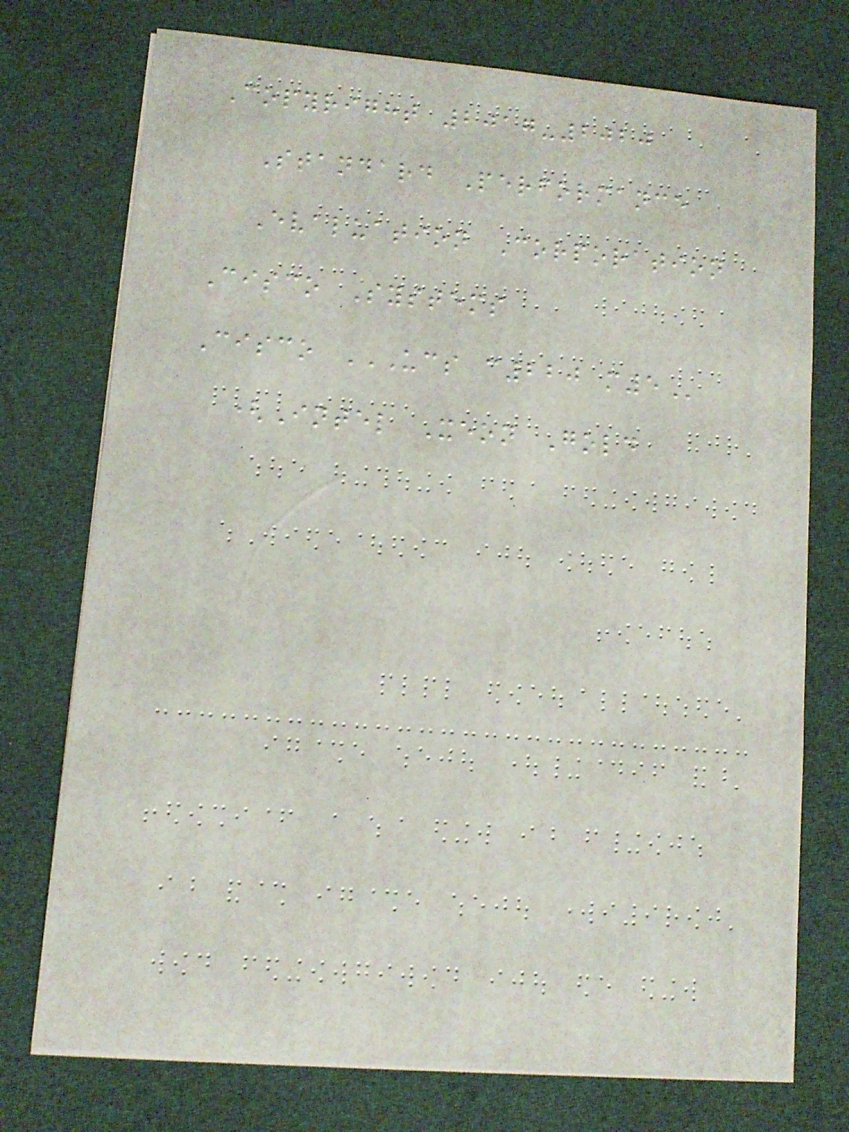Copyright 2017-2020
Standard Performance
Evaluation Corporation
Cisco Systems
Cisco UCS C220 M5
(Intel Xeon Gold
